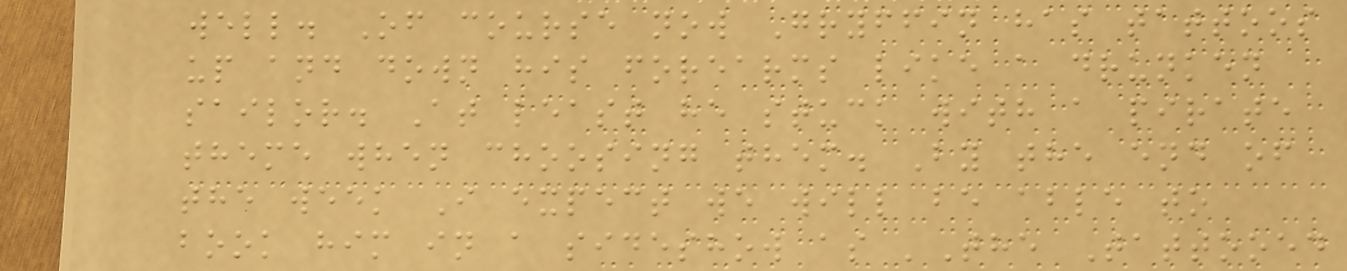well. Of course now Gryffin has tattoos
up and down his forearms like a drunken
sailor. At least he stuck with a pirate
theme when choosing them. By the end of
the week I expect we will be able to
book him in a sideshow as 'The Tattooed
